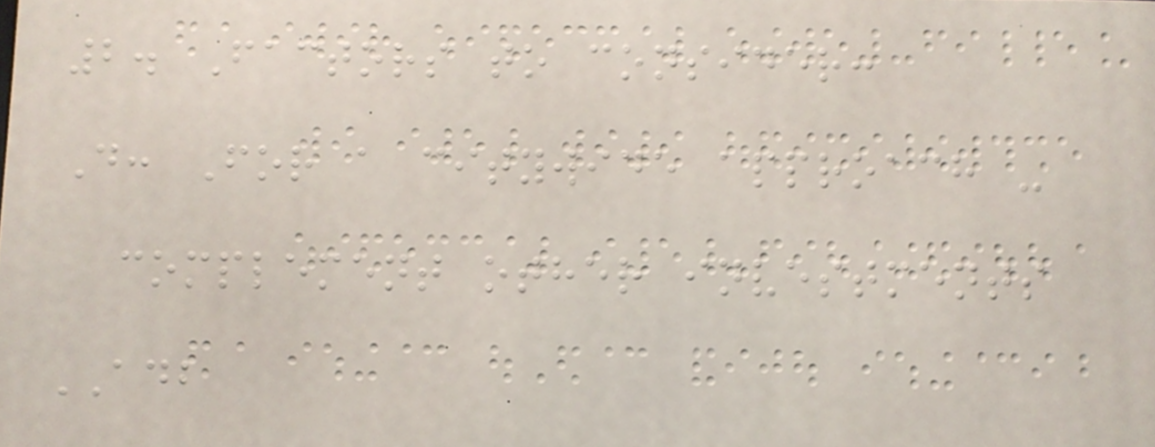2. Factors to consider:
D: For a citywide approach -
complement other investments
ADB
